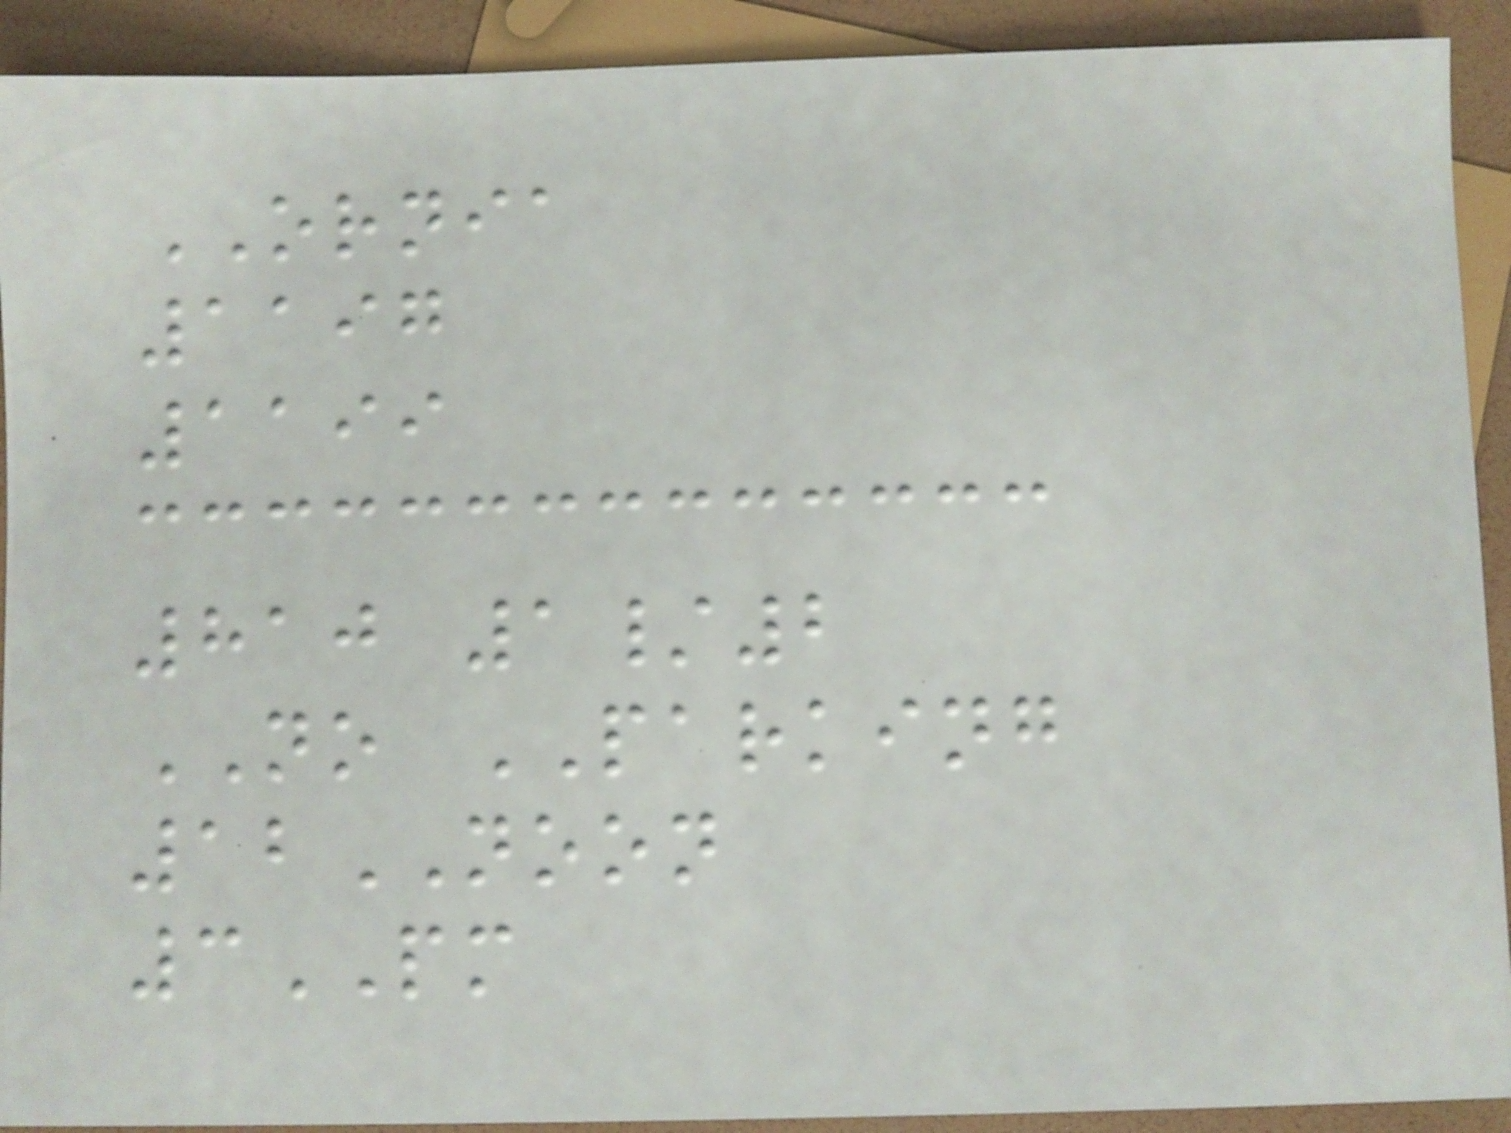ORNIA
1197
1199
810 1/2
NO PARKING
12NOON
3PM
